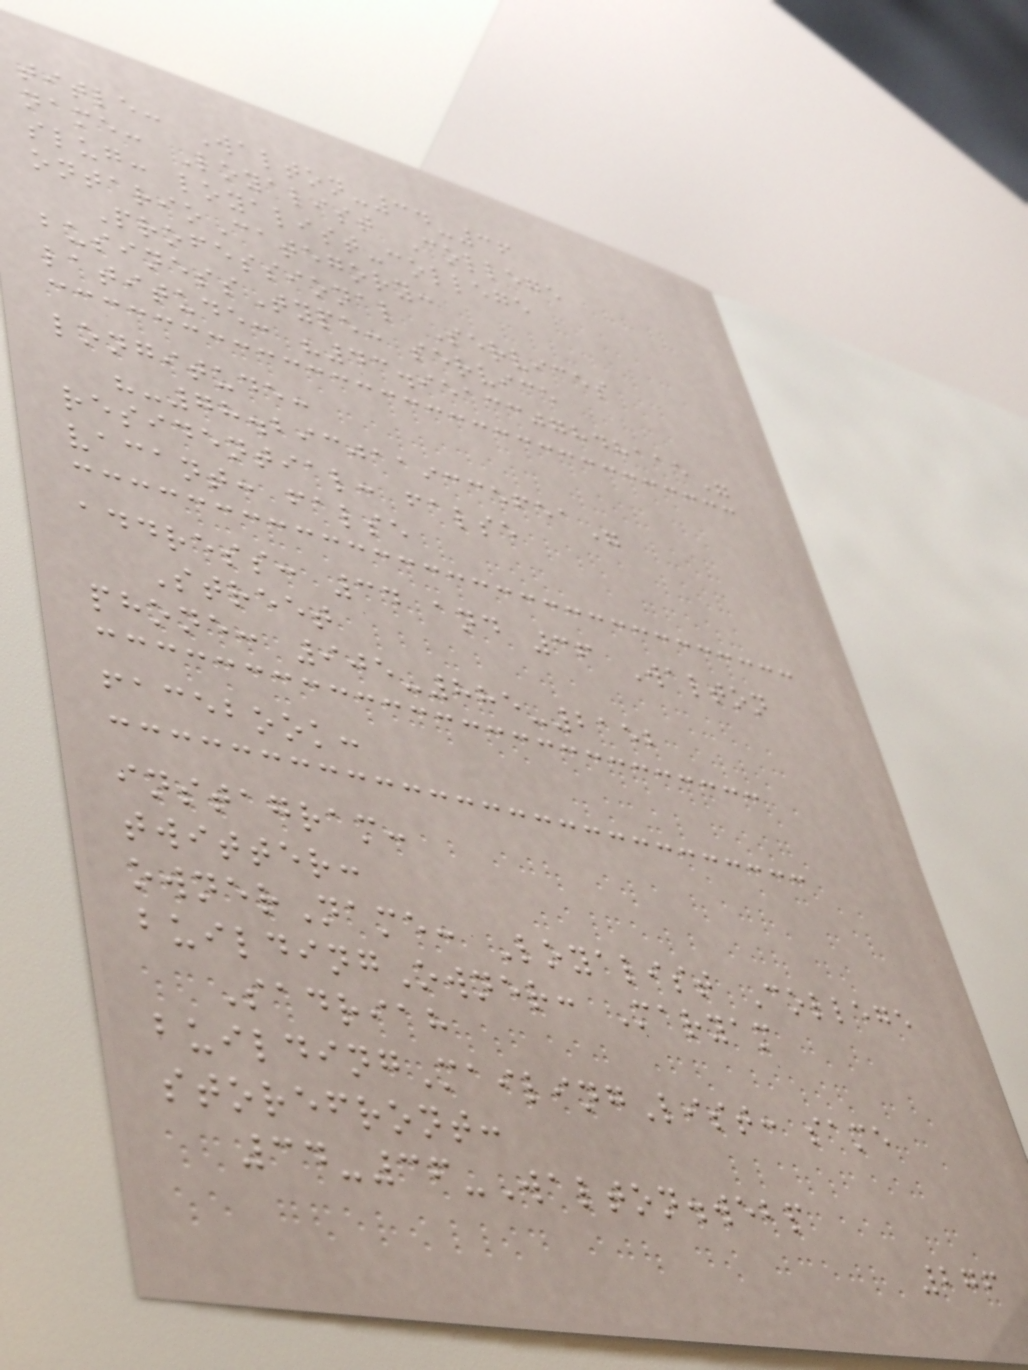title: Walton-34-36
name: Loyalist College
slug: loyalist-college
ontarioCategory:
Professional Services
businessType: service
latitude: "43.9513307848115"
longitude:
"-78.2930119335651"
residential: false
vacant: false
address: 34 and 36 Walton
Street
phone: 905-885-2152
facebook:
instagram:
twitter:
ownerName: Loyalist College
buildingOwner: Maryam
Sadriah
buildingMailingList: same
storefront:
34-36-Walton.webp
276
